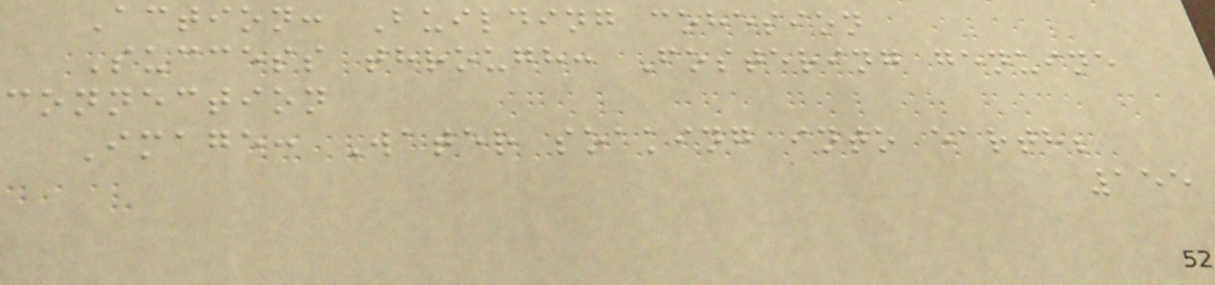Action: Building cohesion
Success through: Fostering genuine
connection
Image: Water soaking into earth;
155
